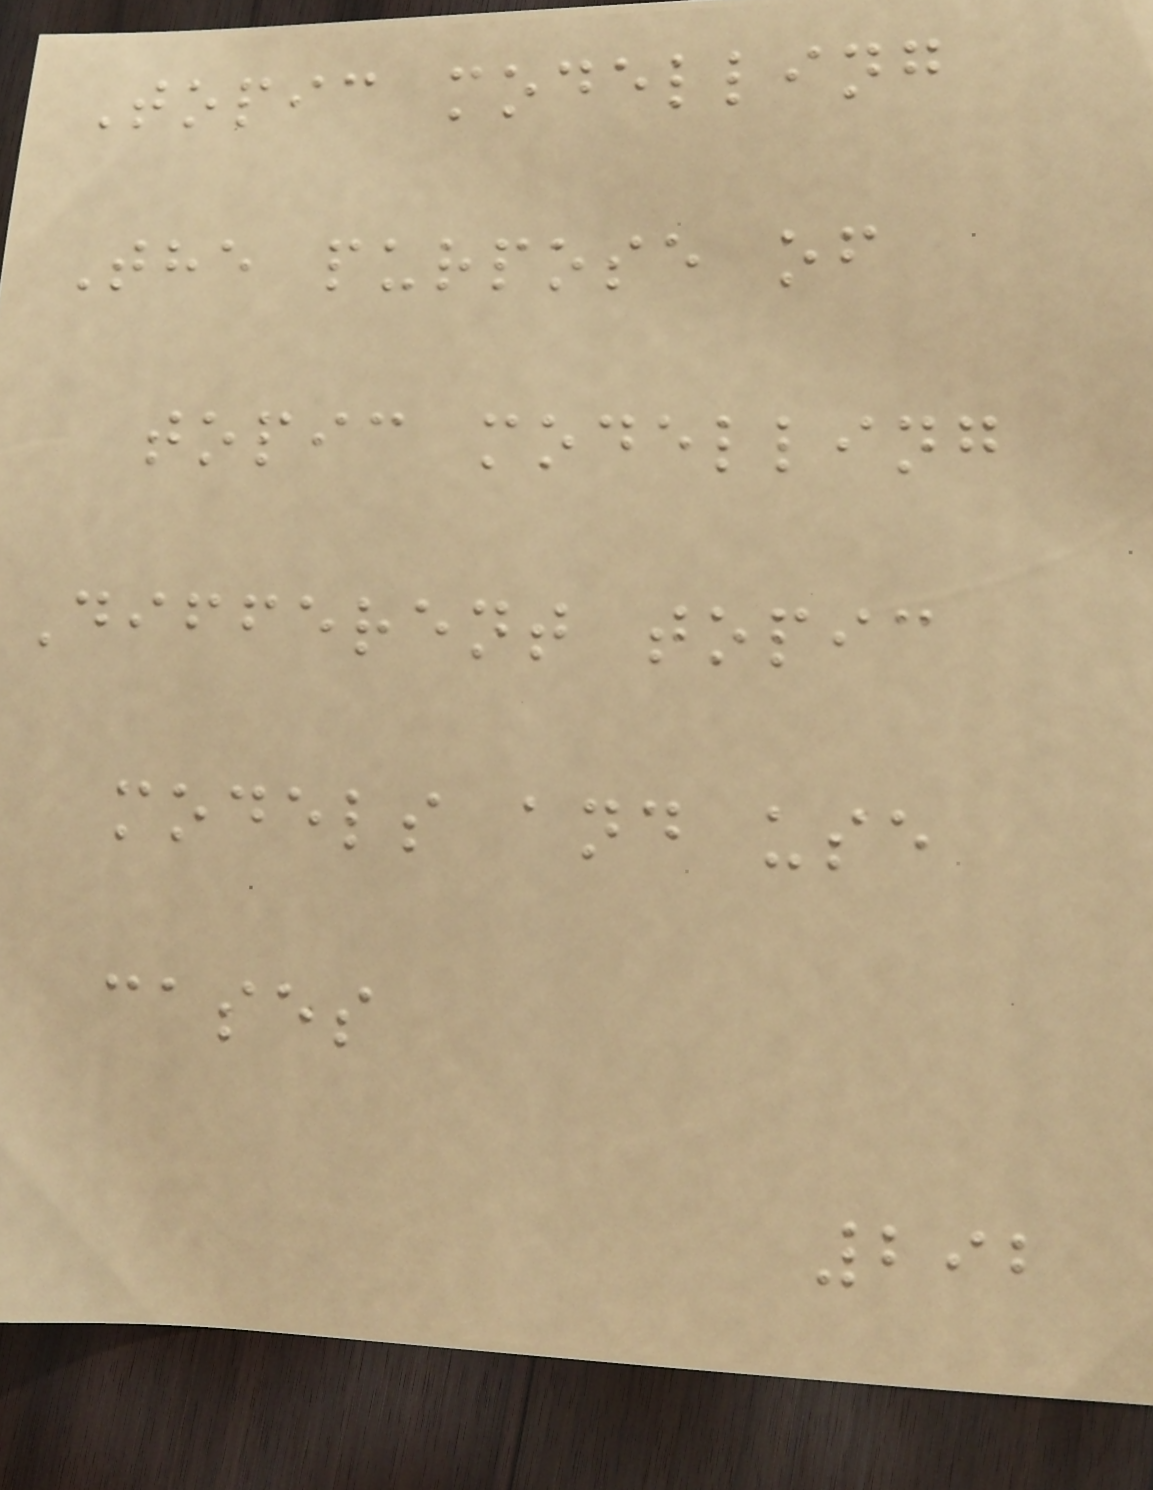Topic modelling
The purpose of
topic modelling
Different topic
models and use
cases
292
